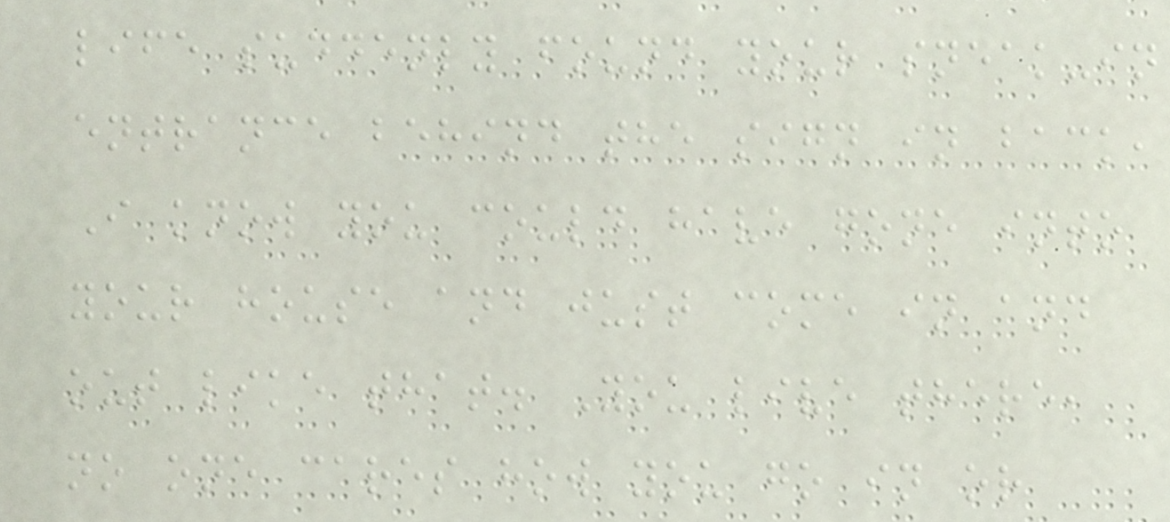life suddenly found your sneak-in
entrance behind the sign in back,
I know you could have gone into
your house and just come in and
out like that. You live there,
no one cares how you go in or
